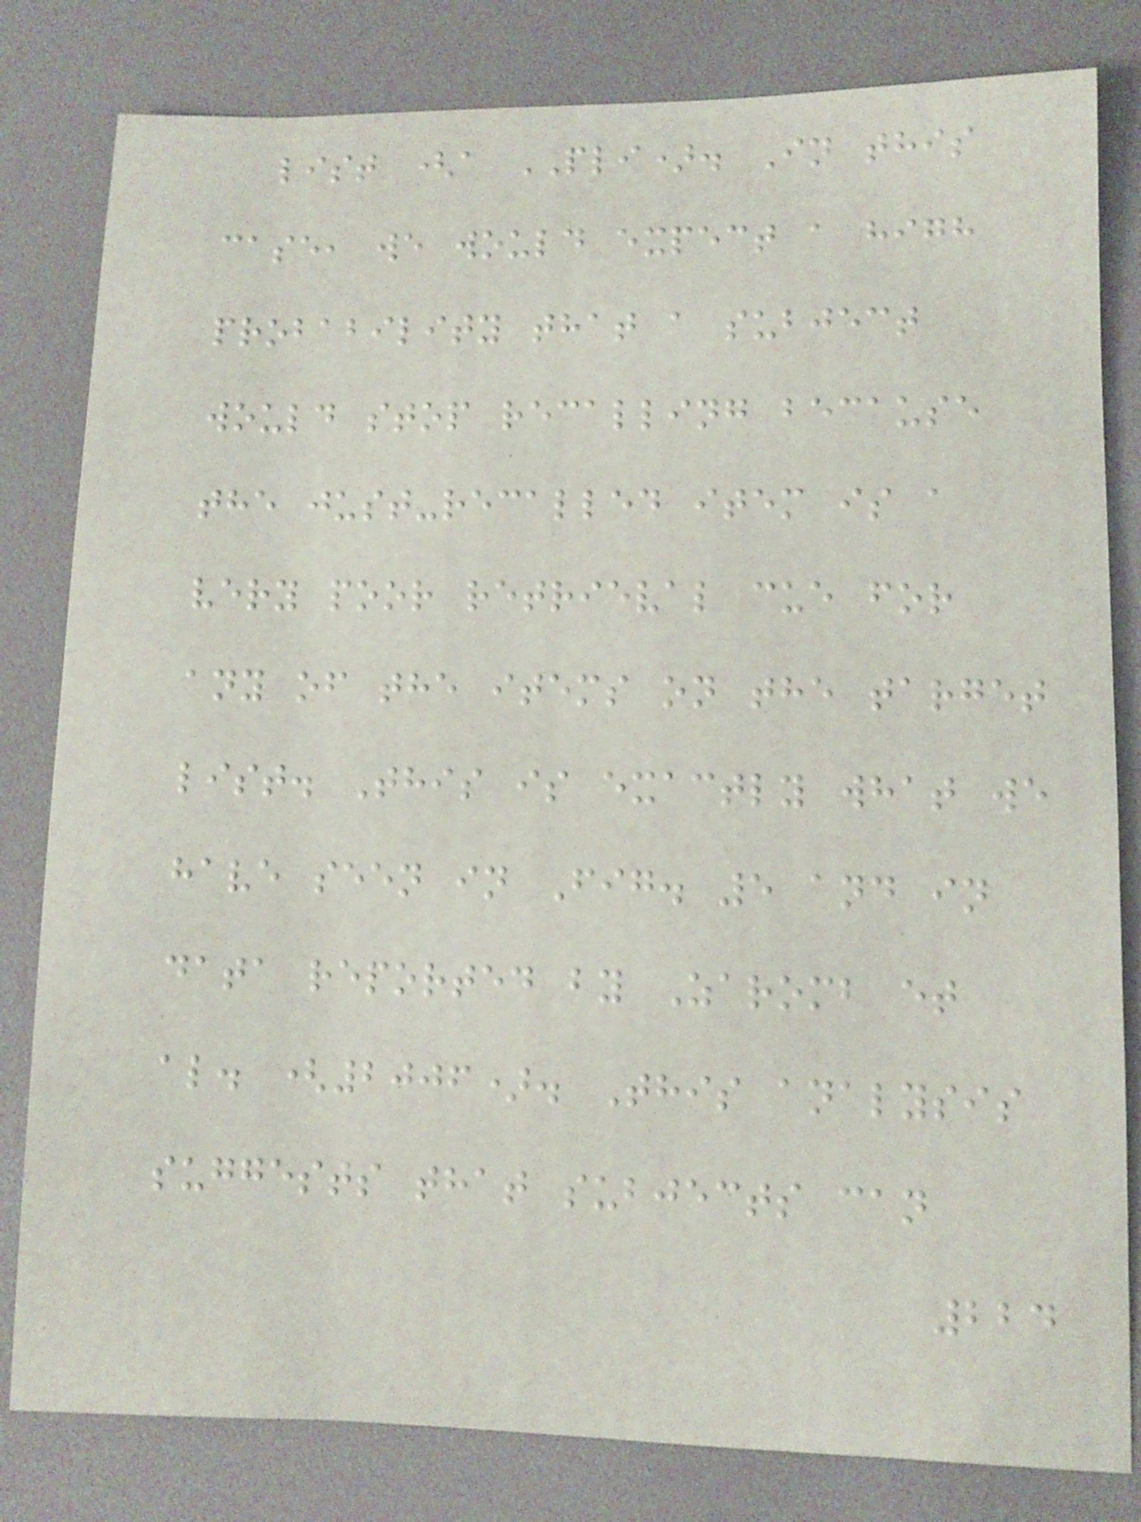list (a PLI). In this
case, we would expect a high
probability that a subject
would stop recalling because
the just-recalled item is a
very poor retrieval cue for
any of the items on the target
list. This is exactly what we
have seen in Fig. 5 and in
data reported by Zaromb et
al. (2006). This analysis
suggests that subjects can
224
